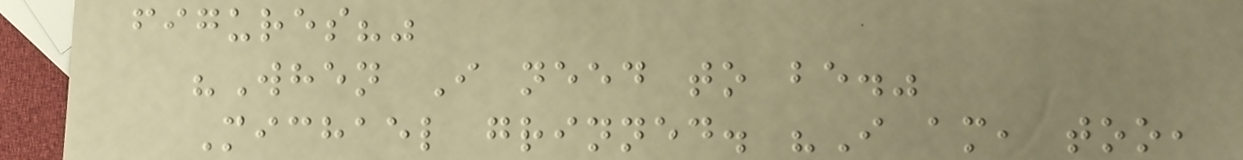figures?"
"When I need to be."
Michael grinned. "I am, too,
